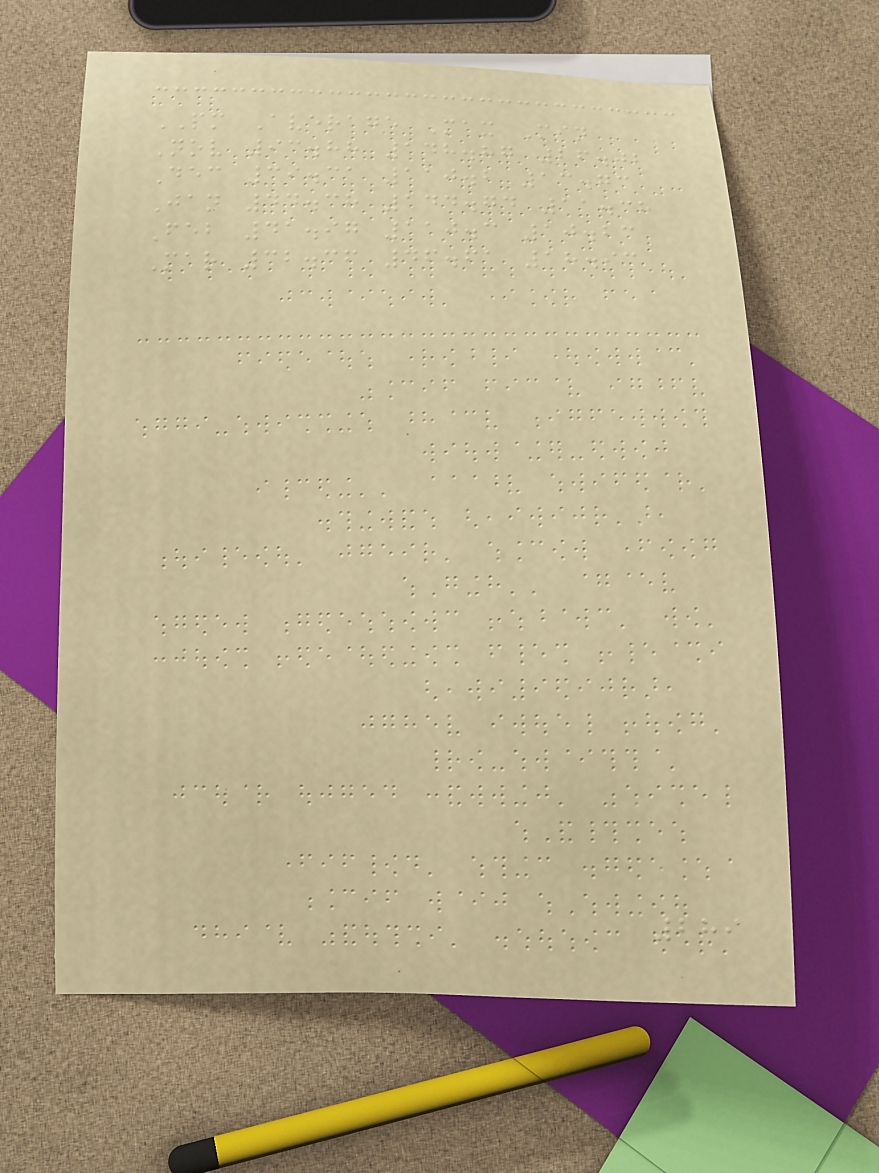PM Average Max Min
Nov 93.88 148.87 26.02
Dec 39.31 110.2 13.73
Jan 44.38 144.74 11.38
Feb 41.97 110.3 10.23
Mar 32.36 46.61 18.93
289
